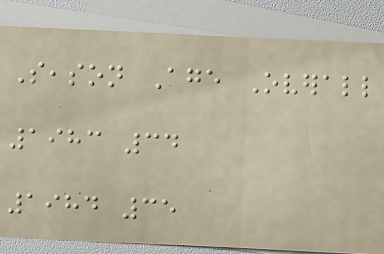Season Age Overall
1983 34
1984 35
